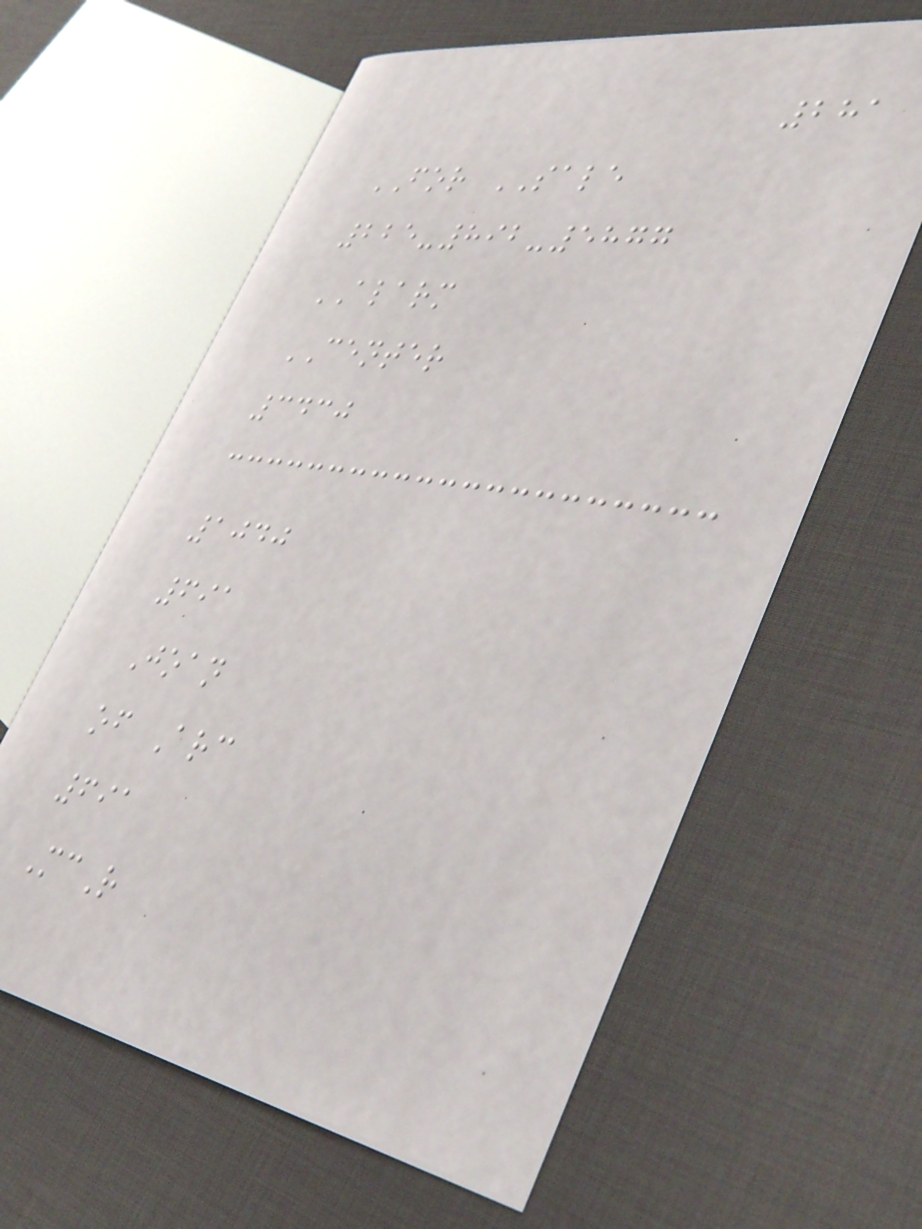281
FOR SALE
225-892-5877
ALARM
CENTER
3430
1040
691
Joan
of Arc
691
McR
